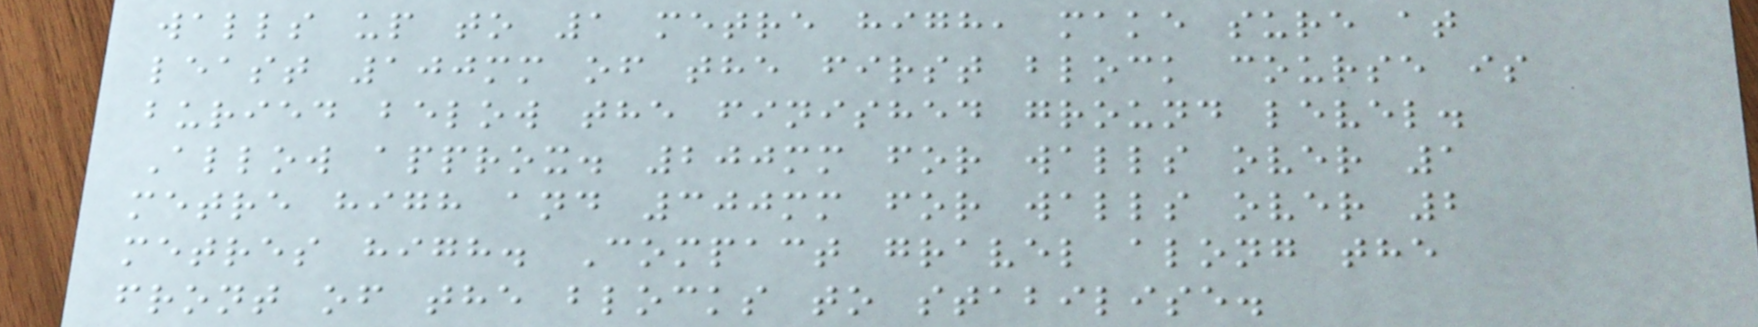walls up to 1 metre high, make sure at
least 100mm of the first block course is
buried below the finished ground level.
Allow approx. 200mm for walls over 1
metre high and 300mm for walls over 2
metres high. Compact gravel along the
front of the blocks to stabilise.
